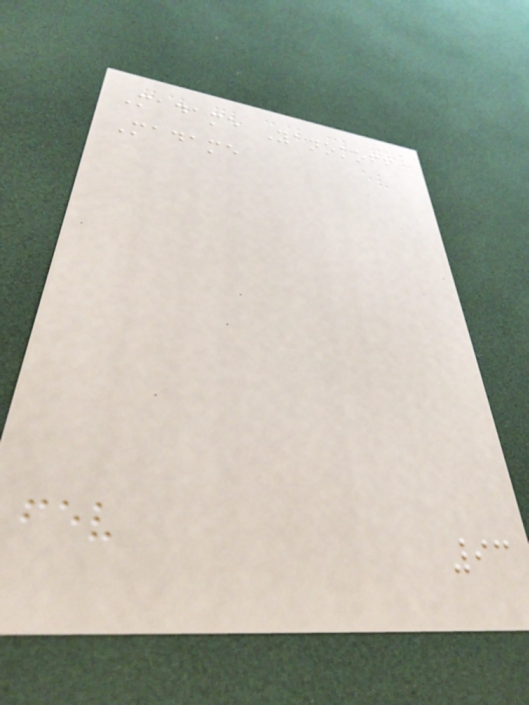Madame Yanokoff
Madame
93
